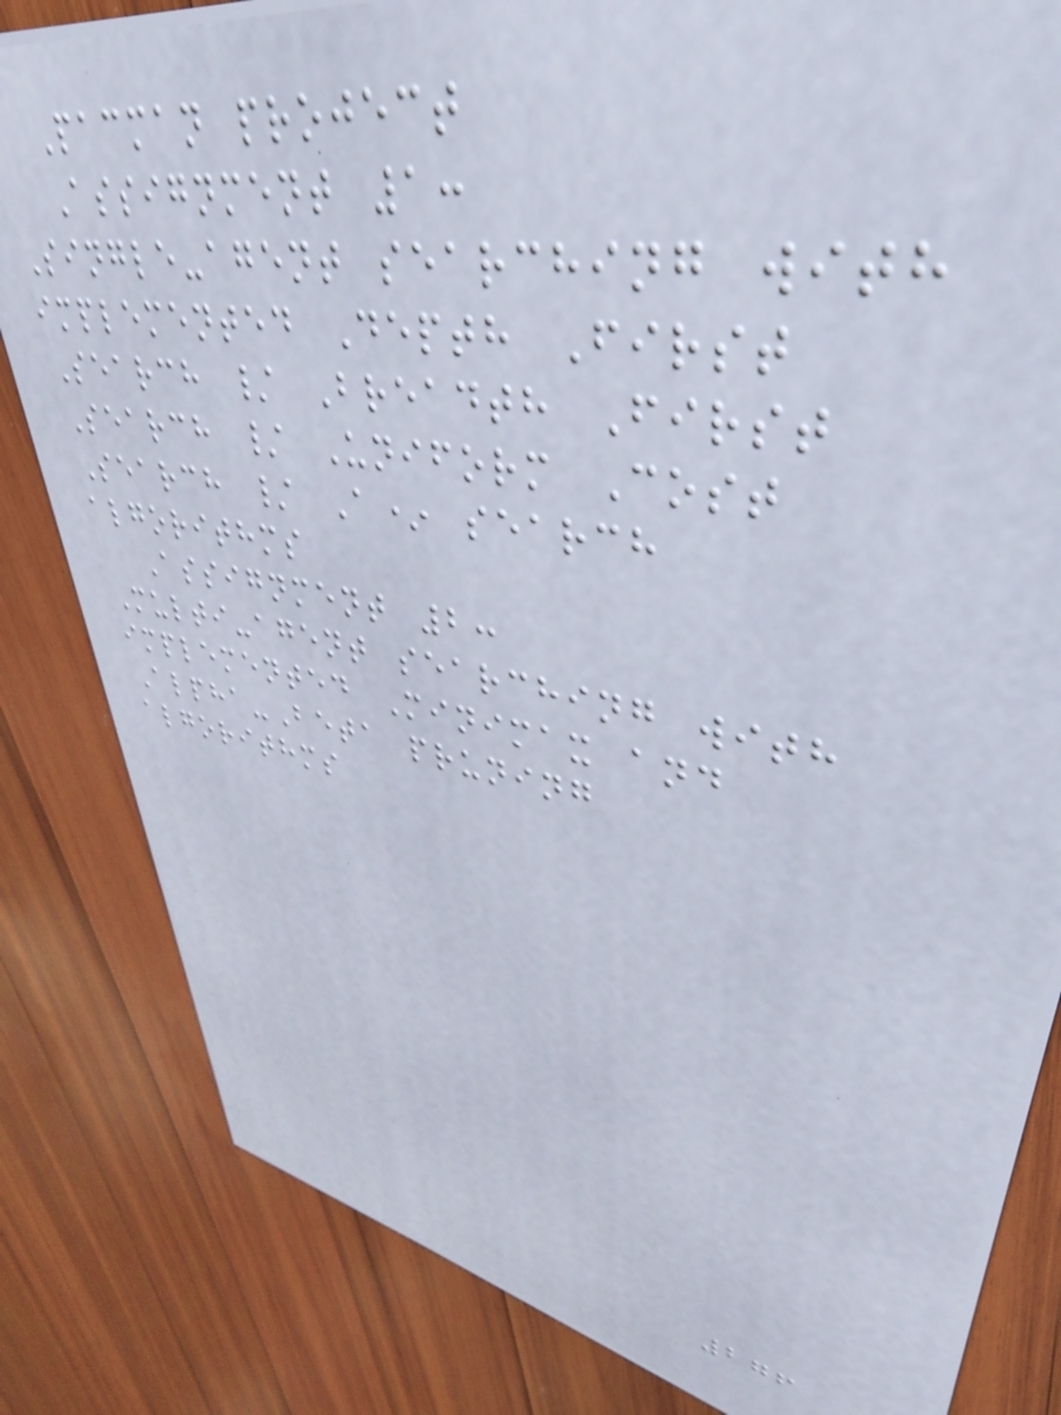Pacman project
Assignment 1:
Single-agent searching with
implemented Depth First
Search / Breadth First
Search / Uniform Cost
Search / A* search
algorithms
Assignment 2:
Multi-agent searching with
implemented Minimax and
Alpha-Beta pruning
algorithms
276
